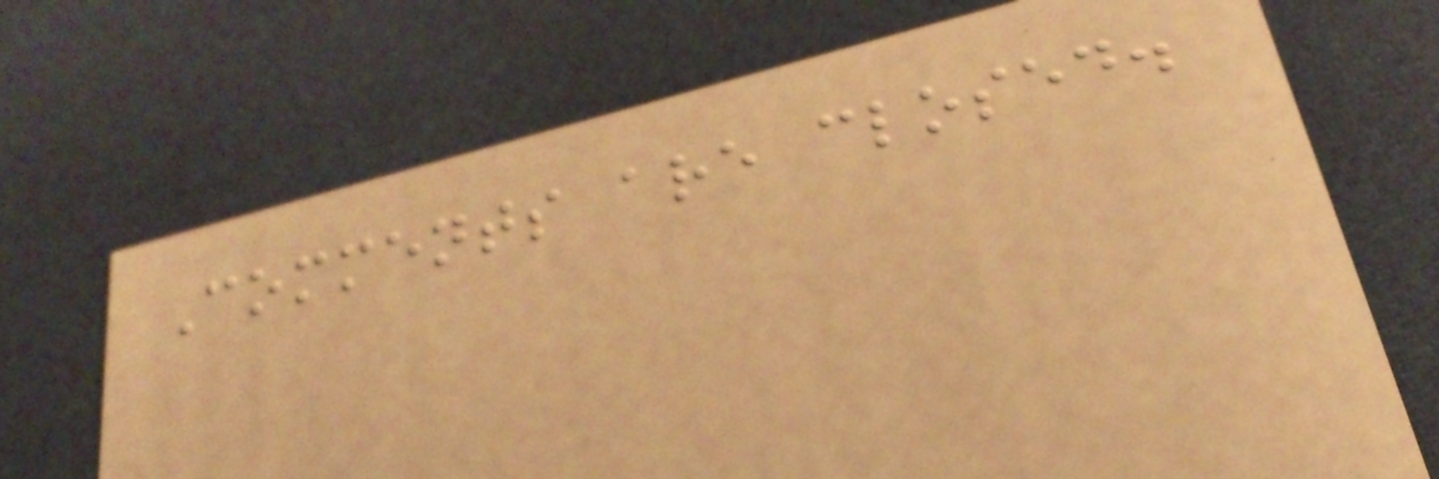Comments are closed.
